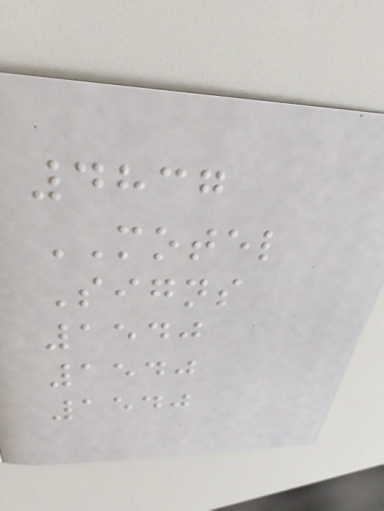4837
MOTEL
Signs
1540
1540
1540
